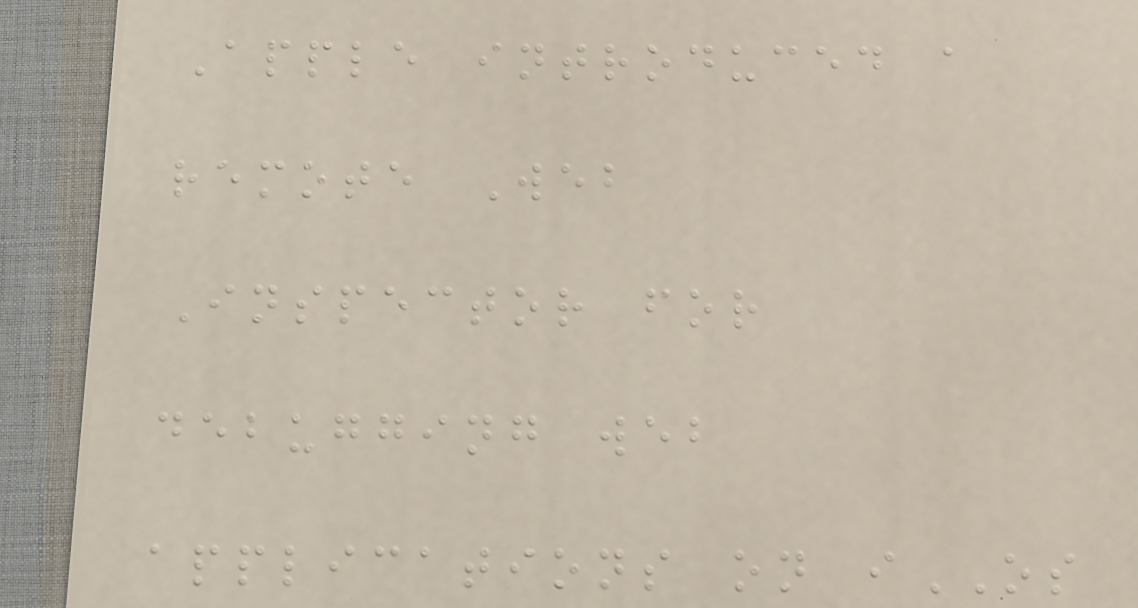Apple introduced a
remote Web
Inspector for
debugging web
applications on iOS
